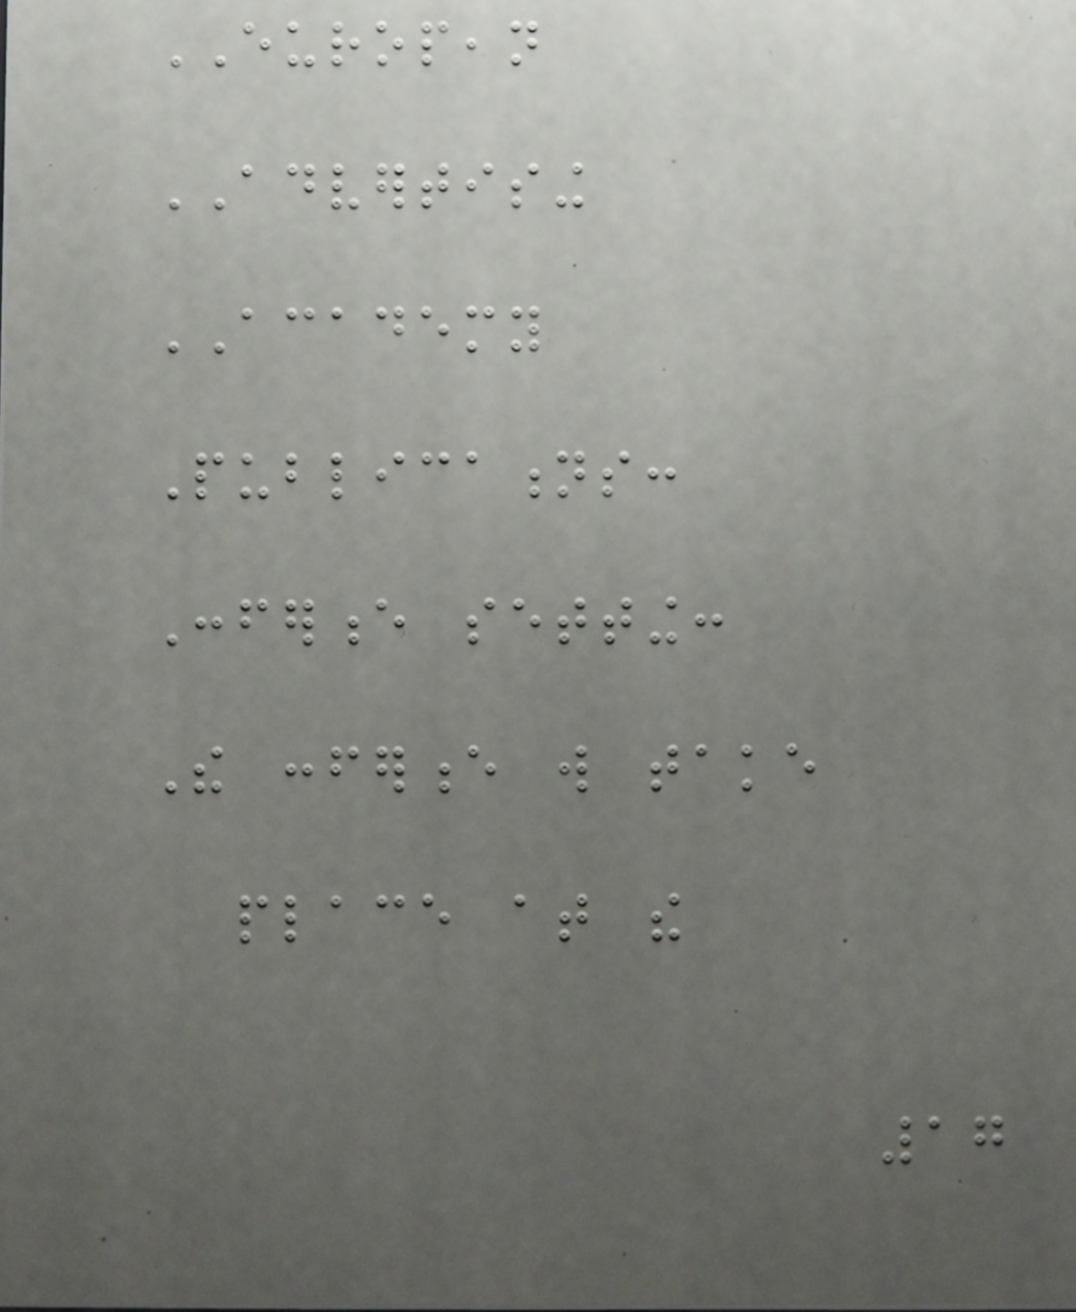EUROPEAN
ADVERTISING
ACADEMY
Publications:
Conference setting:
The conference will take
place at the
17
